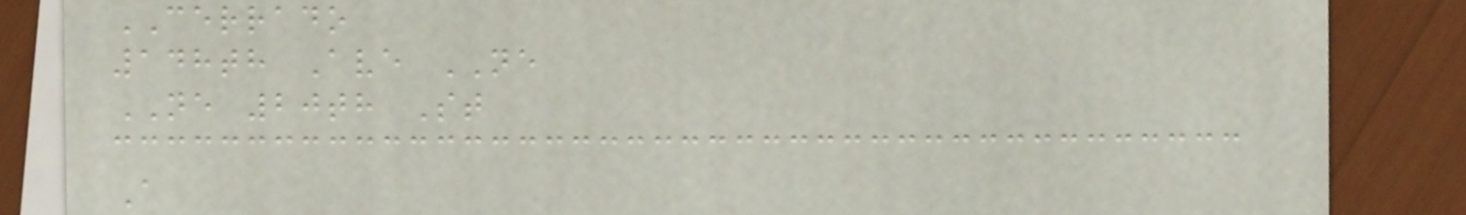CERRADO
148th Ave NE
NE 20th St
A
